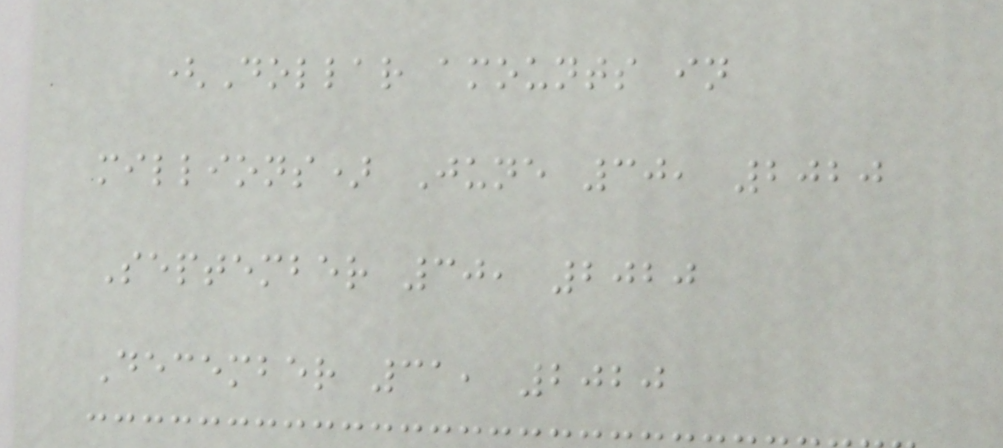(Dollar amounts in
millions) June 30, 2020
September 30, 2020
December 31, 2020
